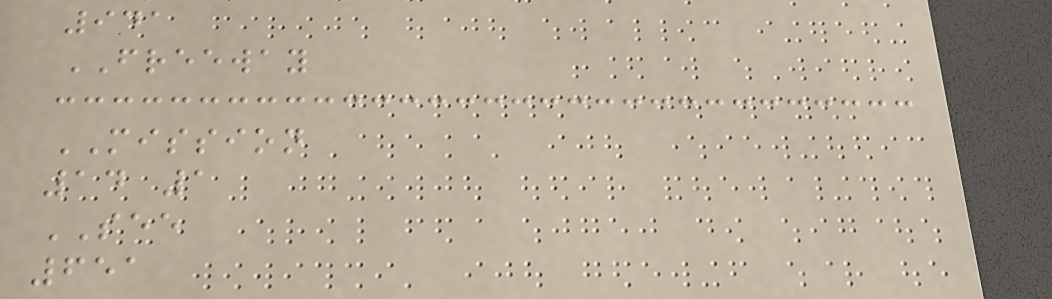941
FREEWAY
MISSION
14 1
SEE
651
